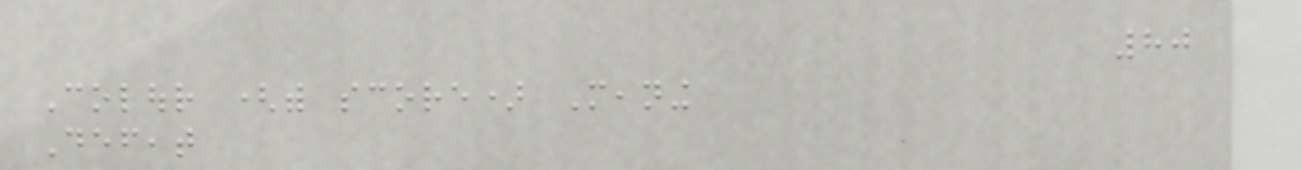80
Colour (with score) Meaning
Defeat
